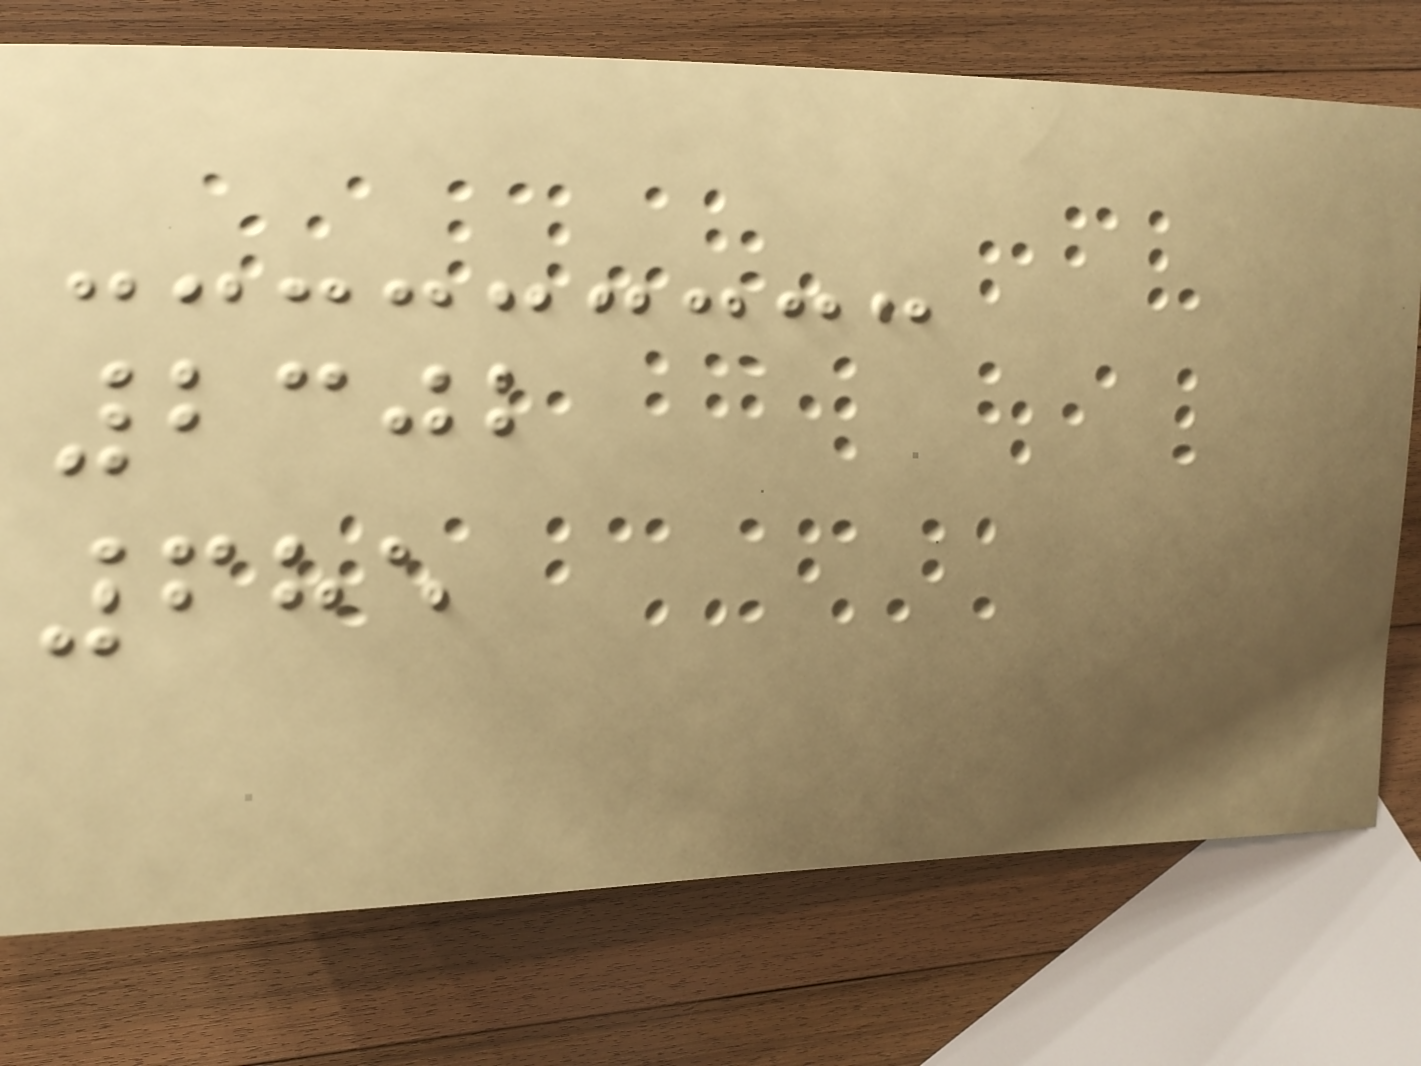2302
685
